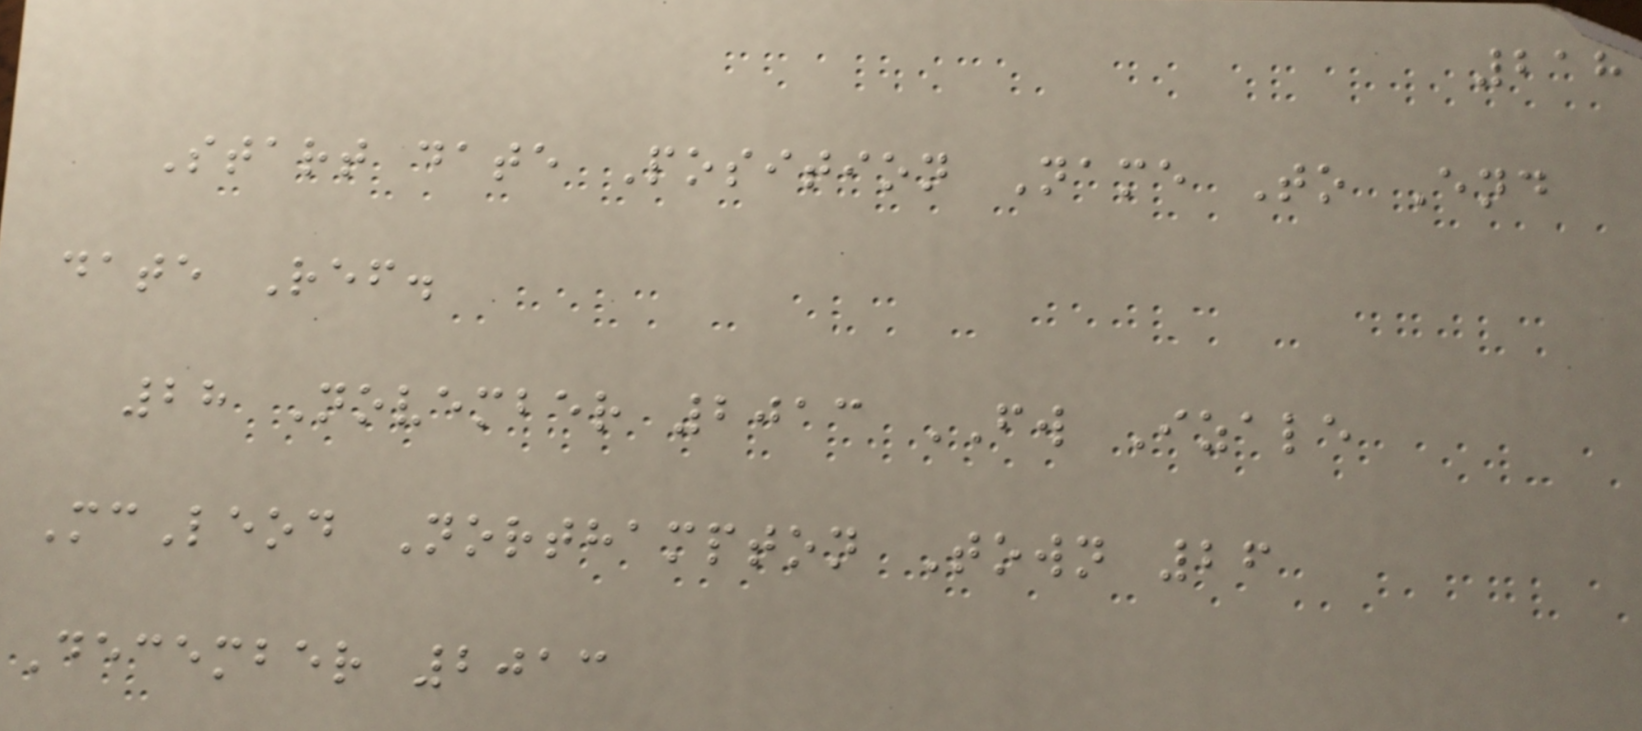218
Start date Position Name To End
date Ref.
28 November 2013 FW Izale
McLeod Northampton Town 26
December 2013
